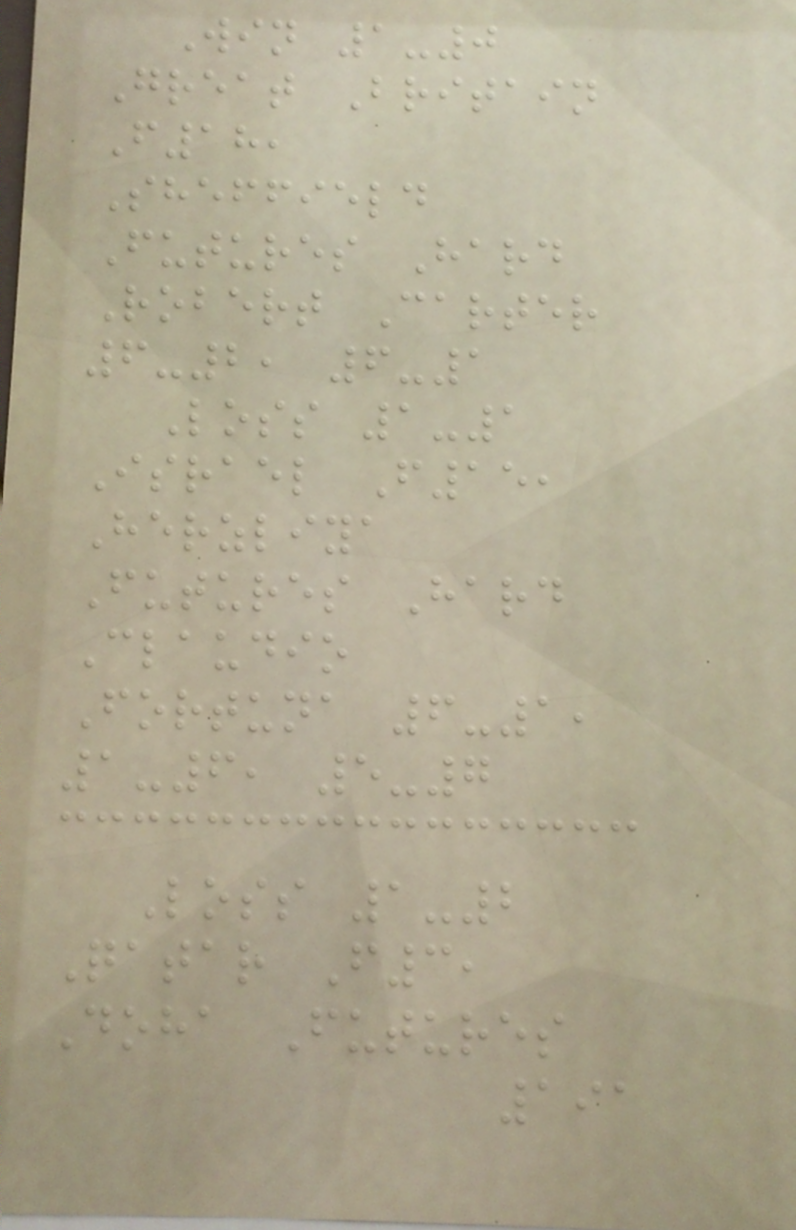Win 1-0
Great Britain
F18,
Sheffield
Futures Hard
Robert Carter
6-2, 6-1
Loss 1-1
Israel F15,
Herzliya
Futures Hard
Claudio
Fortuna 6-1,
1-6, 5-7
Loss 1-2
Qatar F3,
Doha Futures
191
